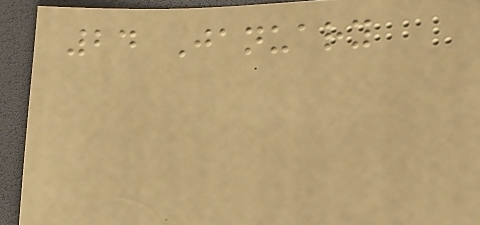24 January
